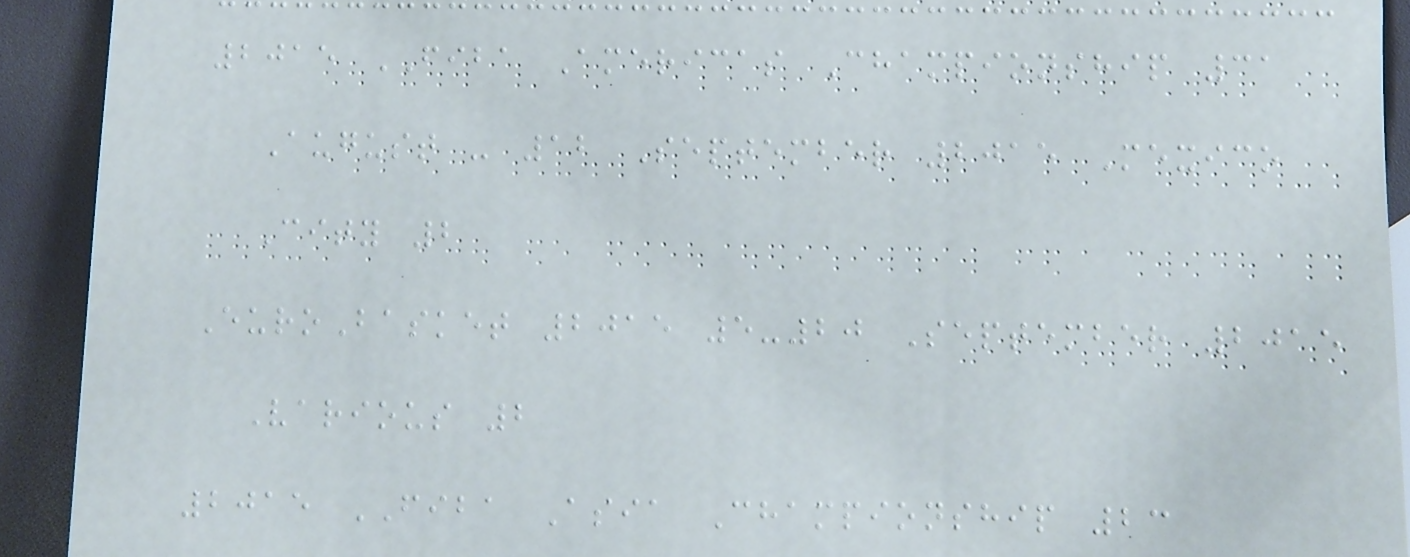2015 FIBA Americas Championship 31
August - 12 September 2015 Mexico
City 2
EuroBasket 2015 5-20 September 2015
Various 2
2015 FIBA Asia Championship 23
